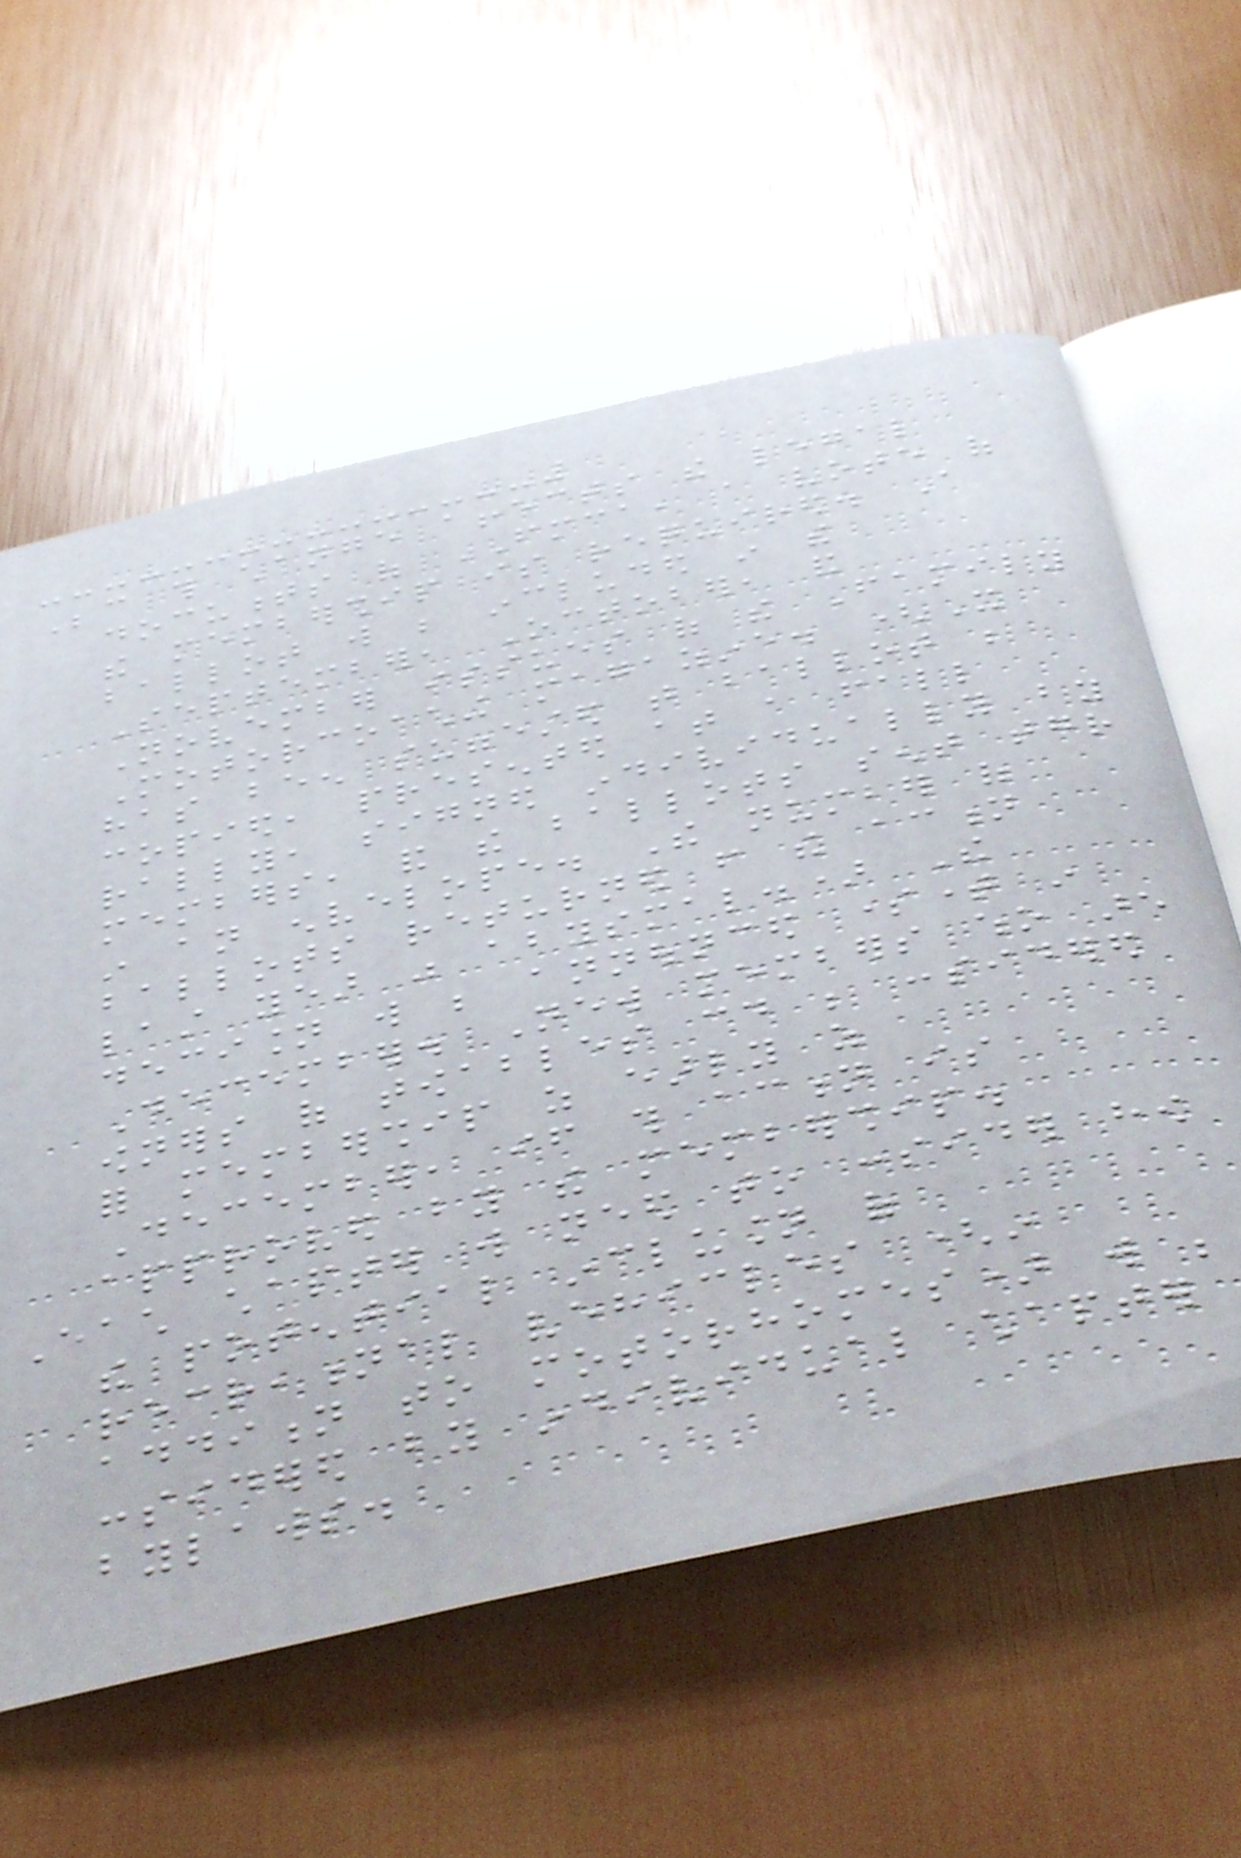Because this change affects the legal
documents of FMCA, a vote of
the membership is required. A
ballot will be included in the
September, October, and
November issues of the Family
Motorcoaching magazine. (It
has been suggested that ballot be
copied, presented at a fall
rally, signed individually by
members, and the ballots sent together
in an envelope. The number of
ballots returned from the action
last year was abysmal.) The
decision will be announced sometime in
December. New members who are
owners of towables could be considered
for membership as early as
December, if this action is
approved by the membership.
Each chapter will need to consider how
the potential inclusion of
recreational vehicles (in
addition to motorhomes) will be
considered by individual chapter
bylaws.
